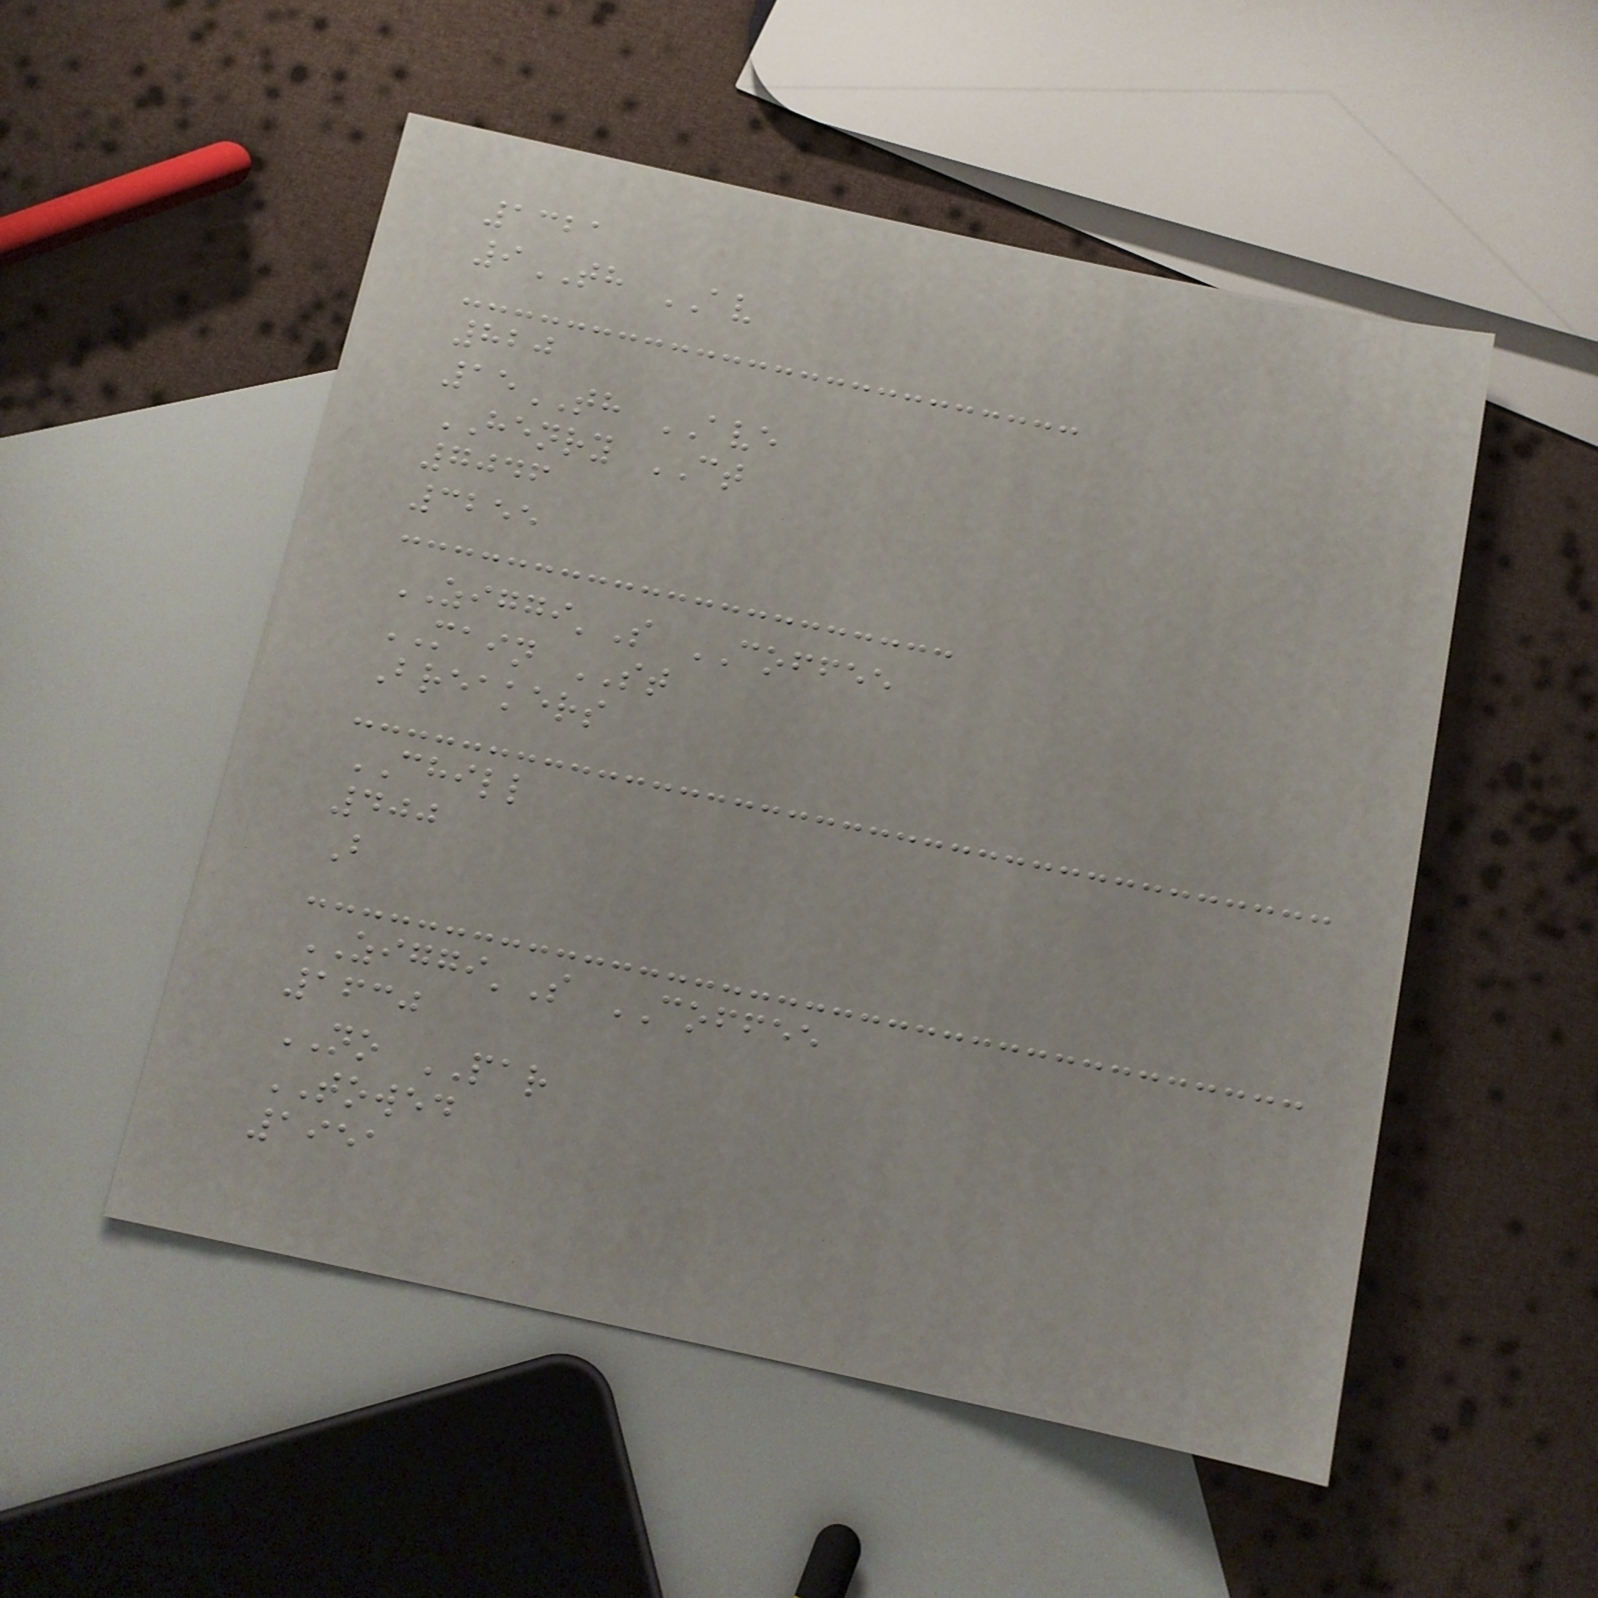1321
9TH AV
820
15TH AVE
HENRY CT
7046
3255
ZIGGI'S COFFEE
MAIN ST
Breakers
CHILL
400
B
ZIGGI'S COFFEE
1630
NO PAR
TOWED
1951
